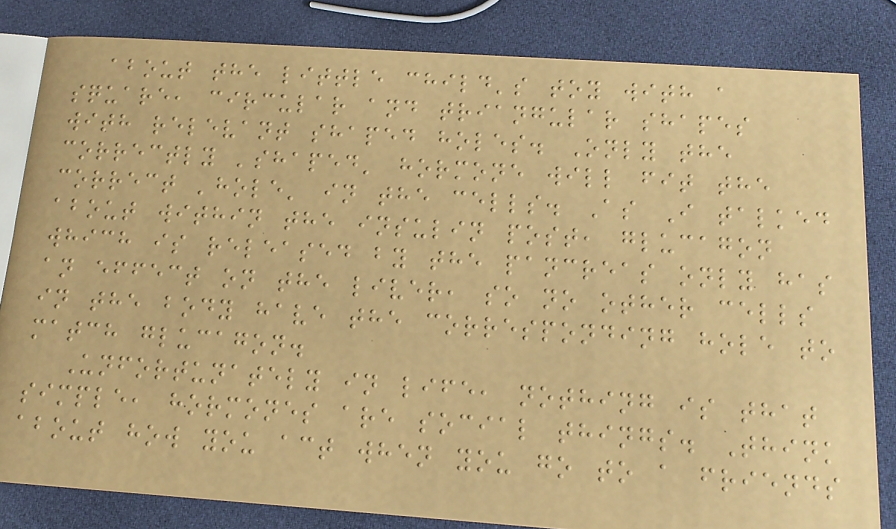about the little child's toy with a
square, circular and triangular shapes
with relevant shaped holes. Only the
correctly 'shaped' hormone will fit the
correct 'hole' in the cells. As I talked
about within the insulin post, glucagon
which is released by the pancreas only has
an effect on the liver, so no other cells
in the body have the corresponding hole to
match glucagon.
Unfortunately in life, nothing is that
simple, hormones are social things. Think
about how you act when you go to a friends
